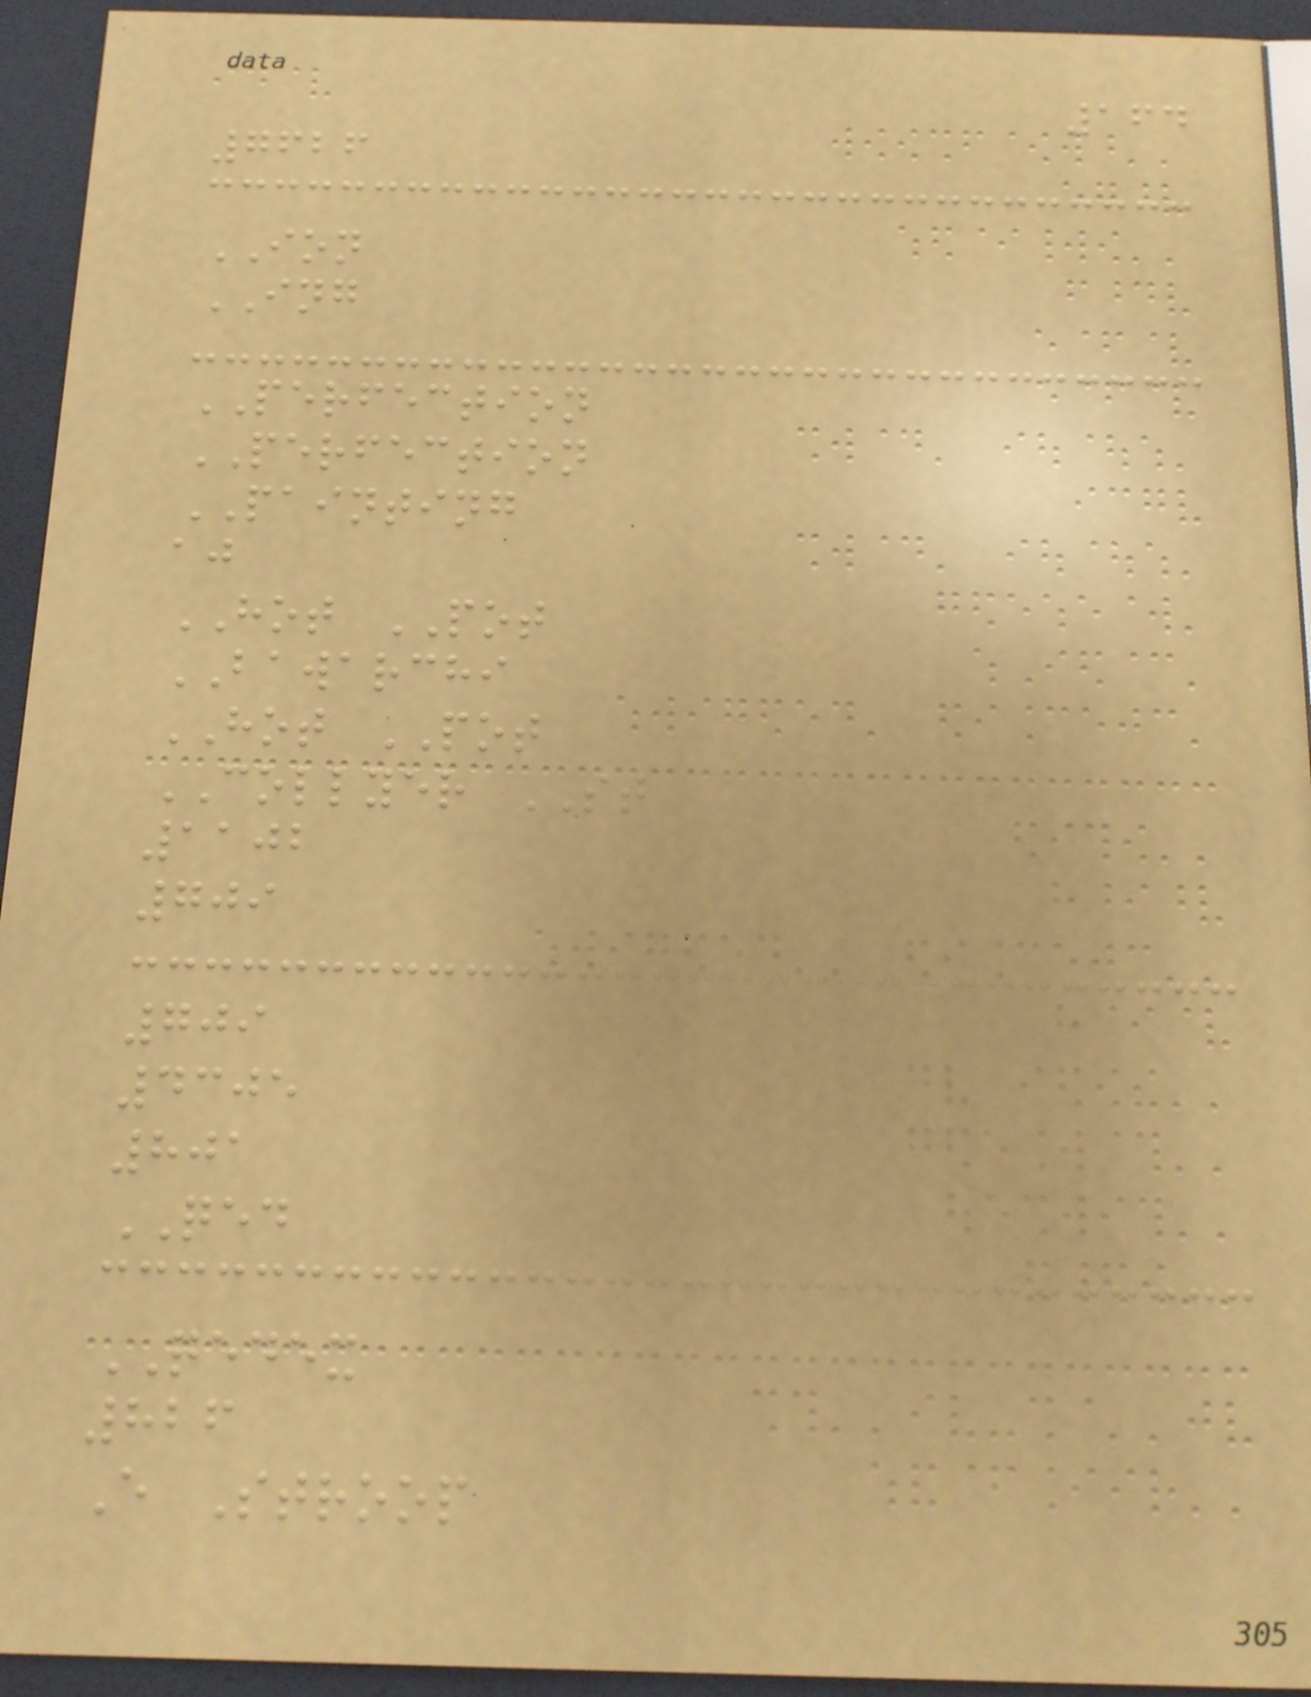164
7626
ION
ING
PERFECTION
PERFECTION
PAINTING
aj
HOT POT
BAWARCHI
HOT POT
COLLYER ST
1102
709
709
4305
801
QED
QEDEX
826
E Stroop
